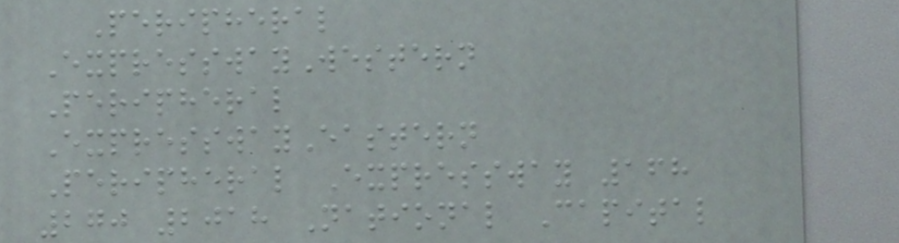Peripheral
ExpresswayWestern
Peripheral
ExpresswayEastern
Peripheral Expressway 168
270 2018 National Capital
